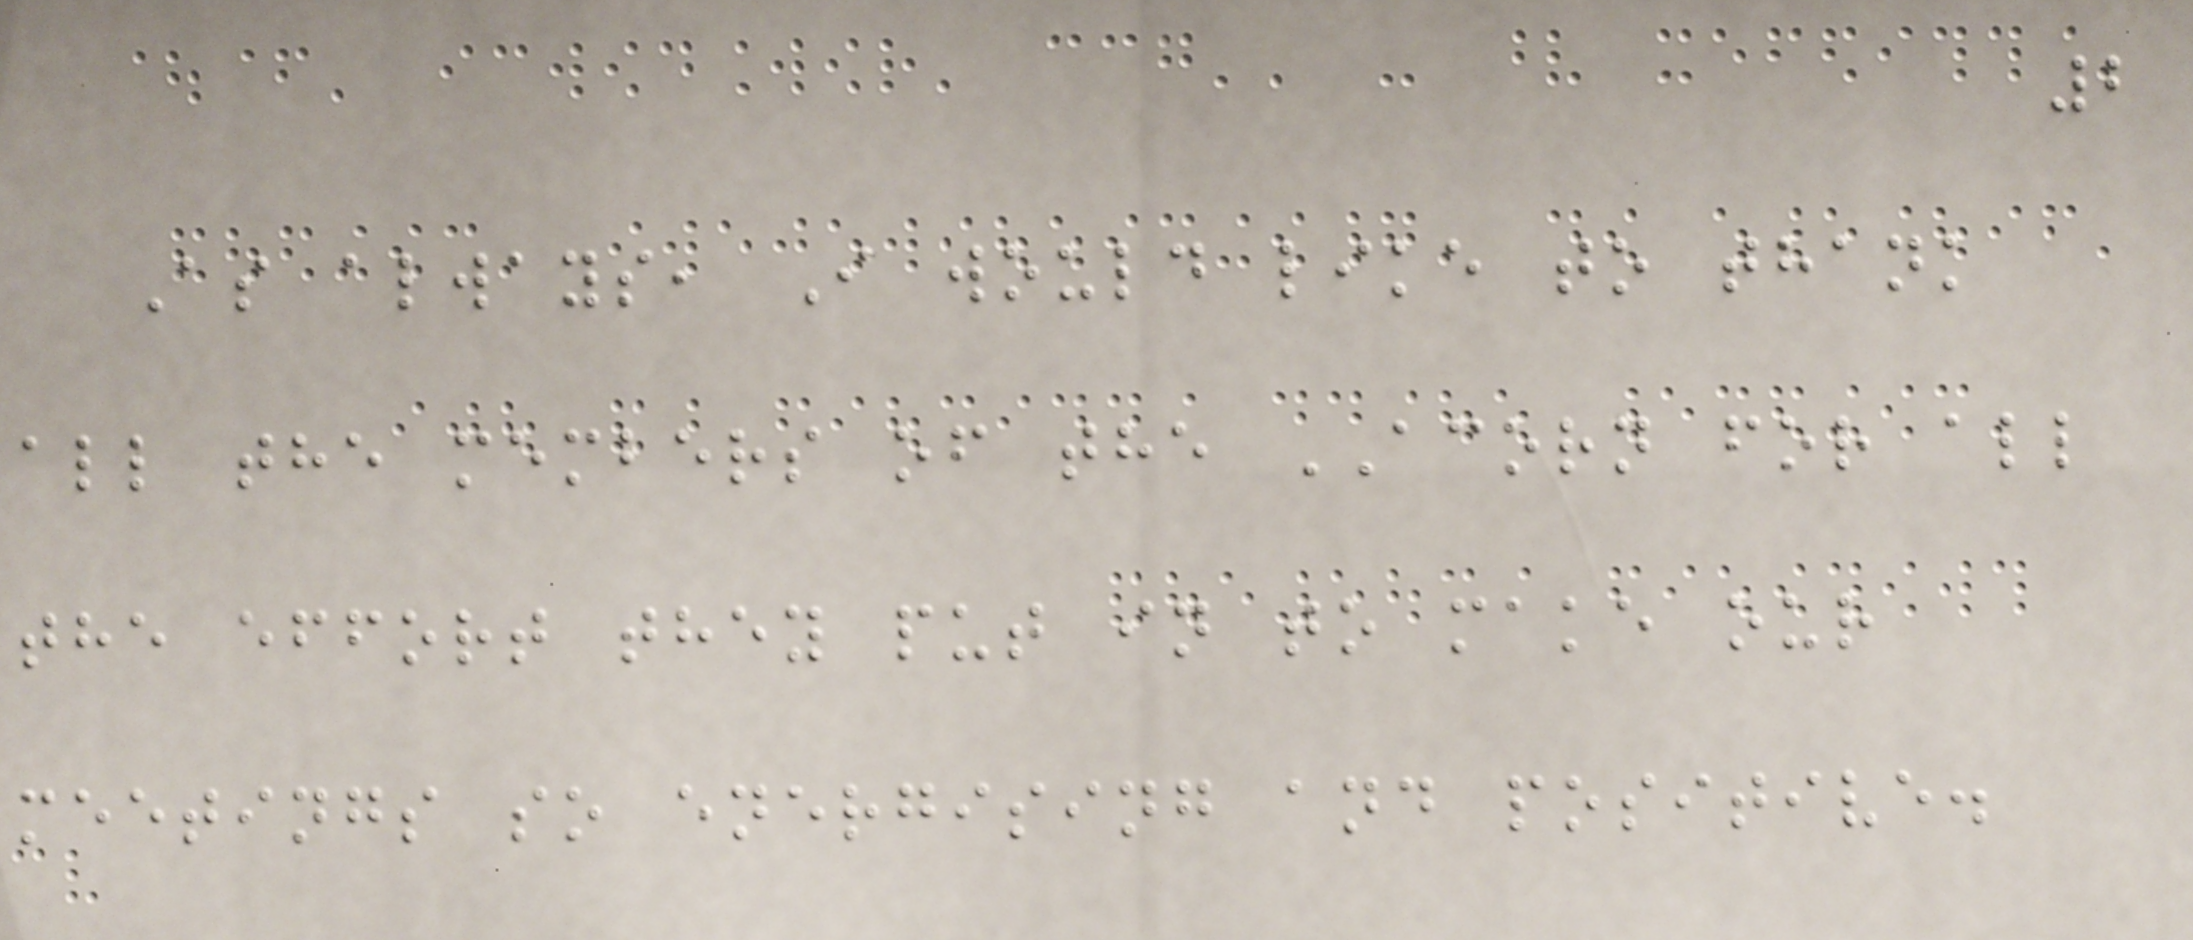2
As always, I would like to thank
all the members of the ACORN for all
the effort they put in to make our
meetings so energising and positive.
